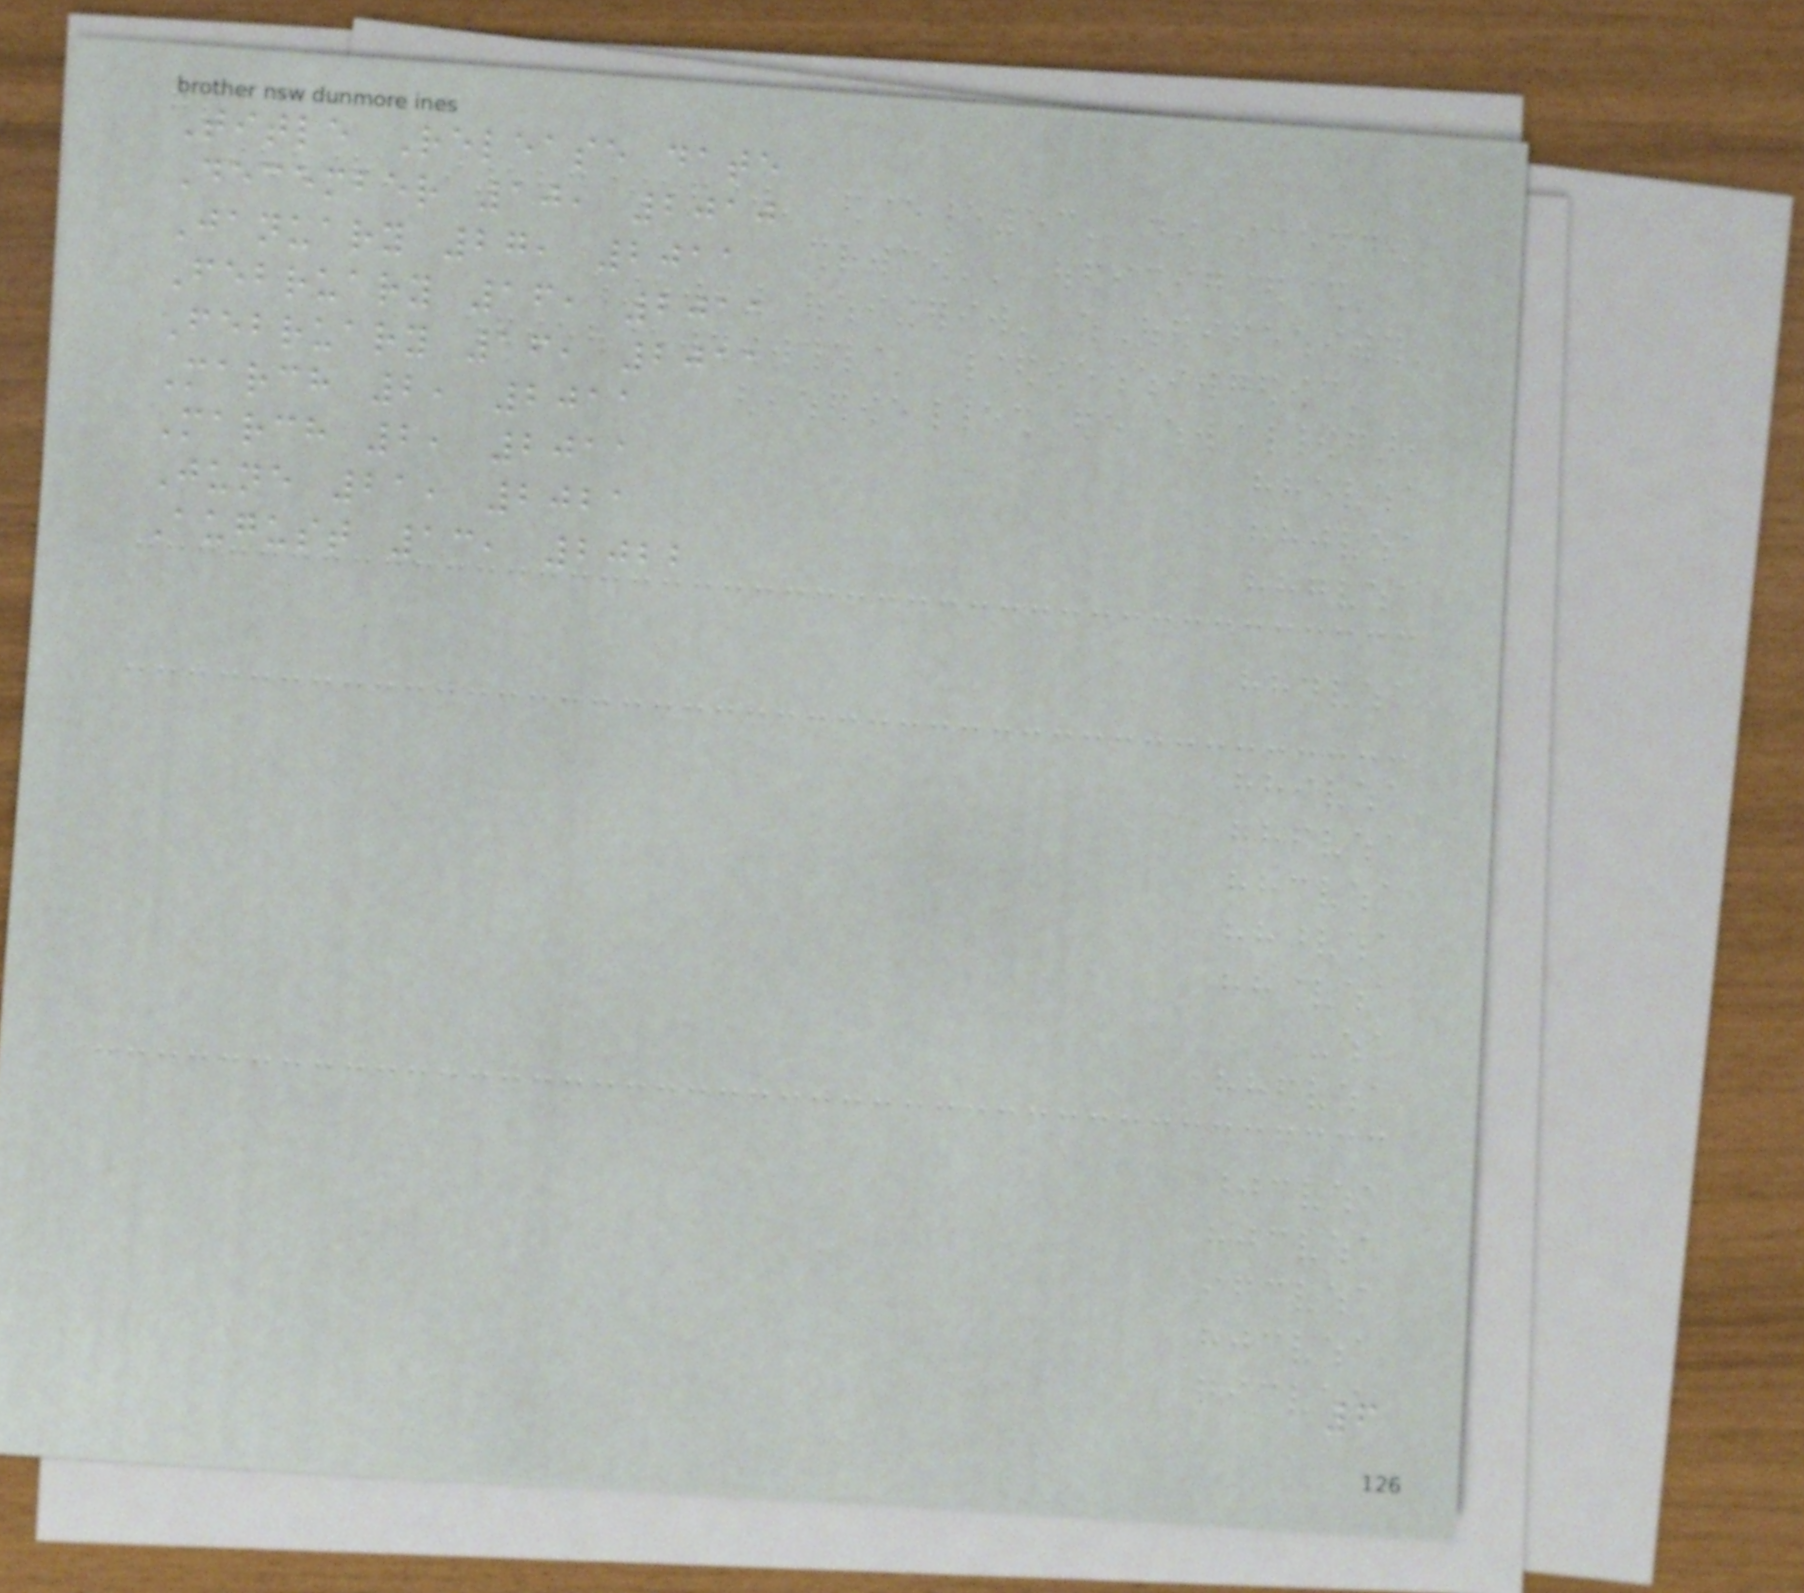Title Release date
December 10, 2010
January 27, 2011
February 16, 2011
February 16, 2011
March 2, 2011
March 2, 2011
June 21, 2021
August 13, 2022
6
